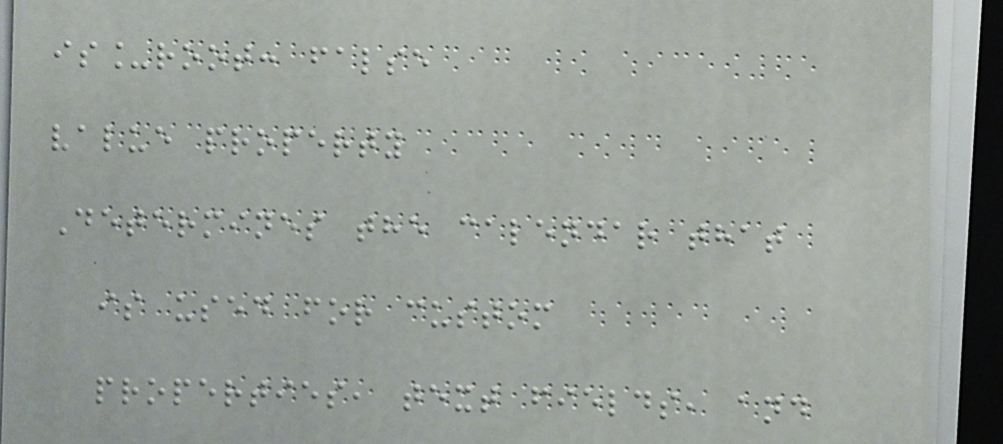is_root: false
value property
Determines the calendar that
is used for custom
properties, text fields, and
